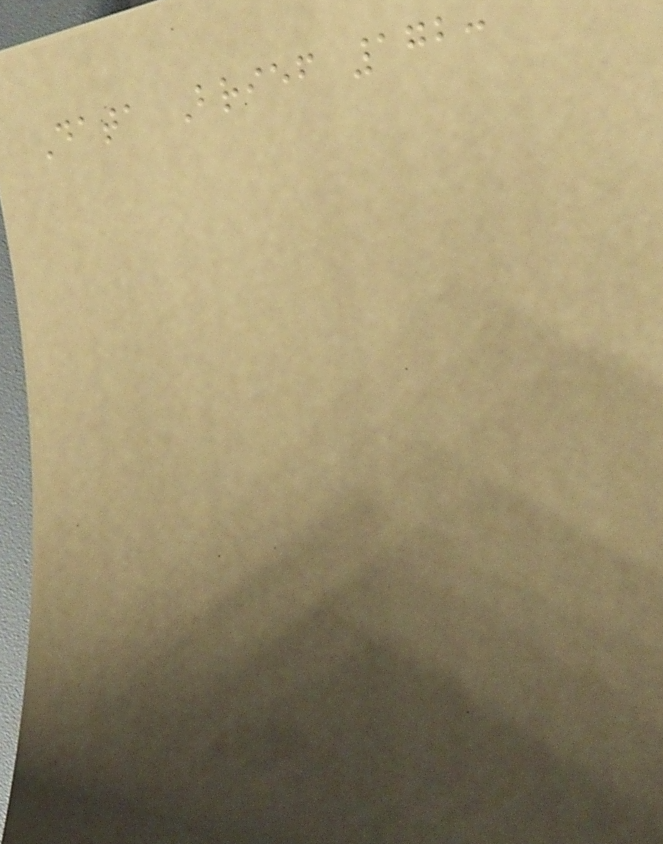Data Brief 172:
